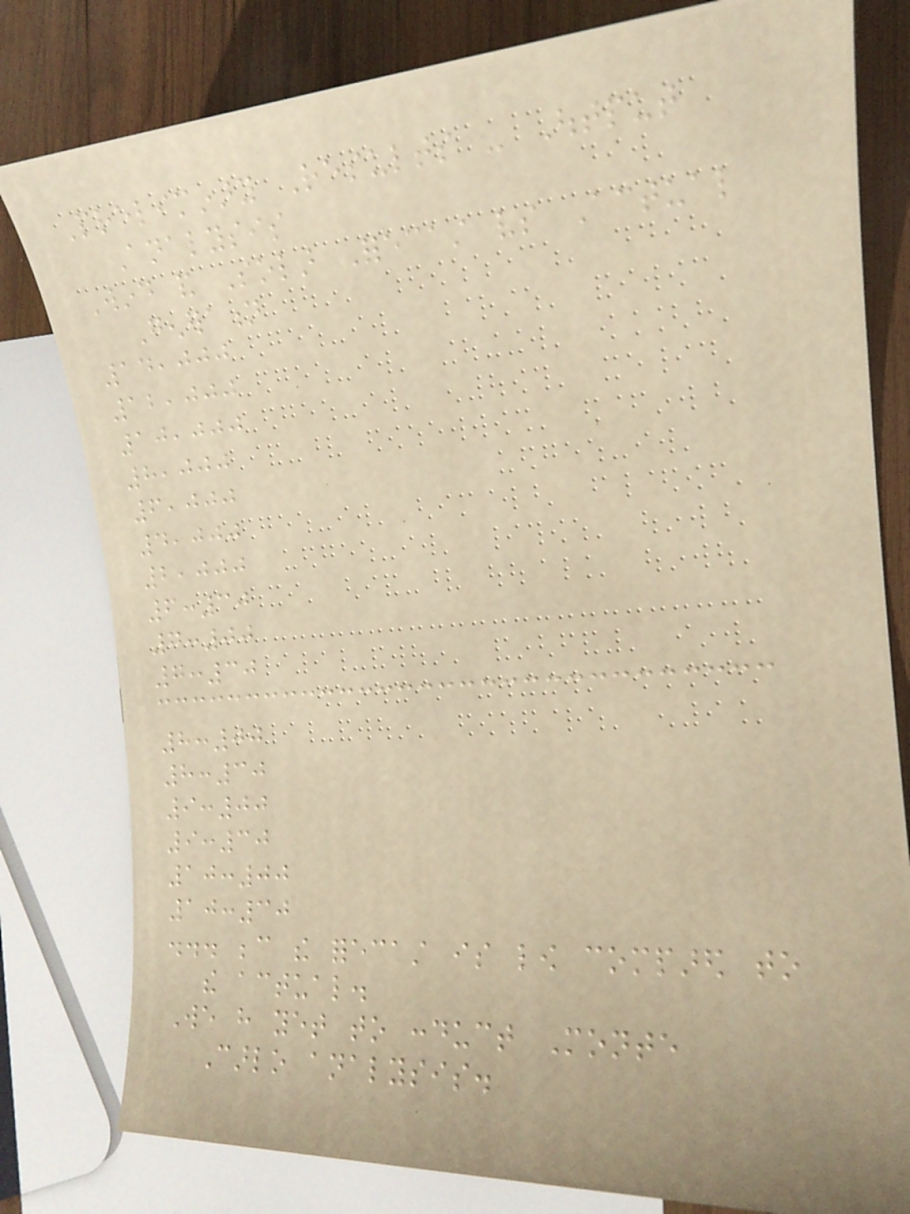Preliminary Results - Output
Analysis
Wind and Solar Forecast vs Actual
Generation
14,000
12,000
10,000
8,000
6,000
4,000
2,000
6:30
7:00
7:30
8:00
8:30
9:00
9:30
10:00
10:30
... because the forecast is low compared to
the actual.
We have yet to conduct Monte
Carlo analysis.
